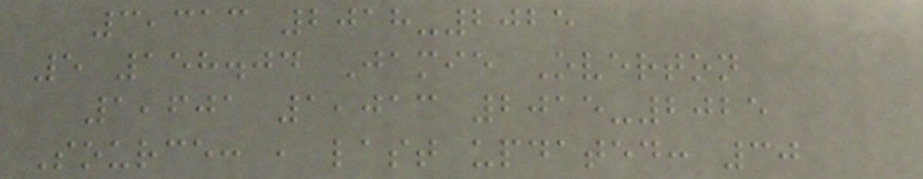3,313 2018-2025
5 158.04 Jamie Overton
1,601 1,013 2015-2025
Source: , last updated: 30
